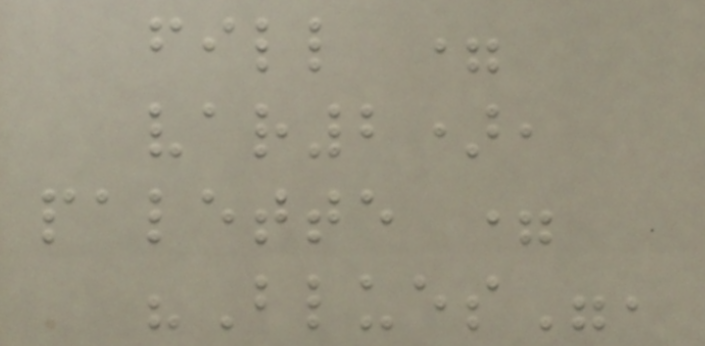fill =
var2),
palette =
"Blues",
